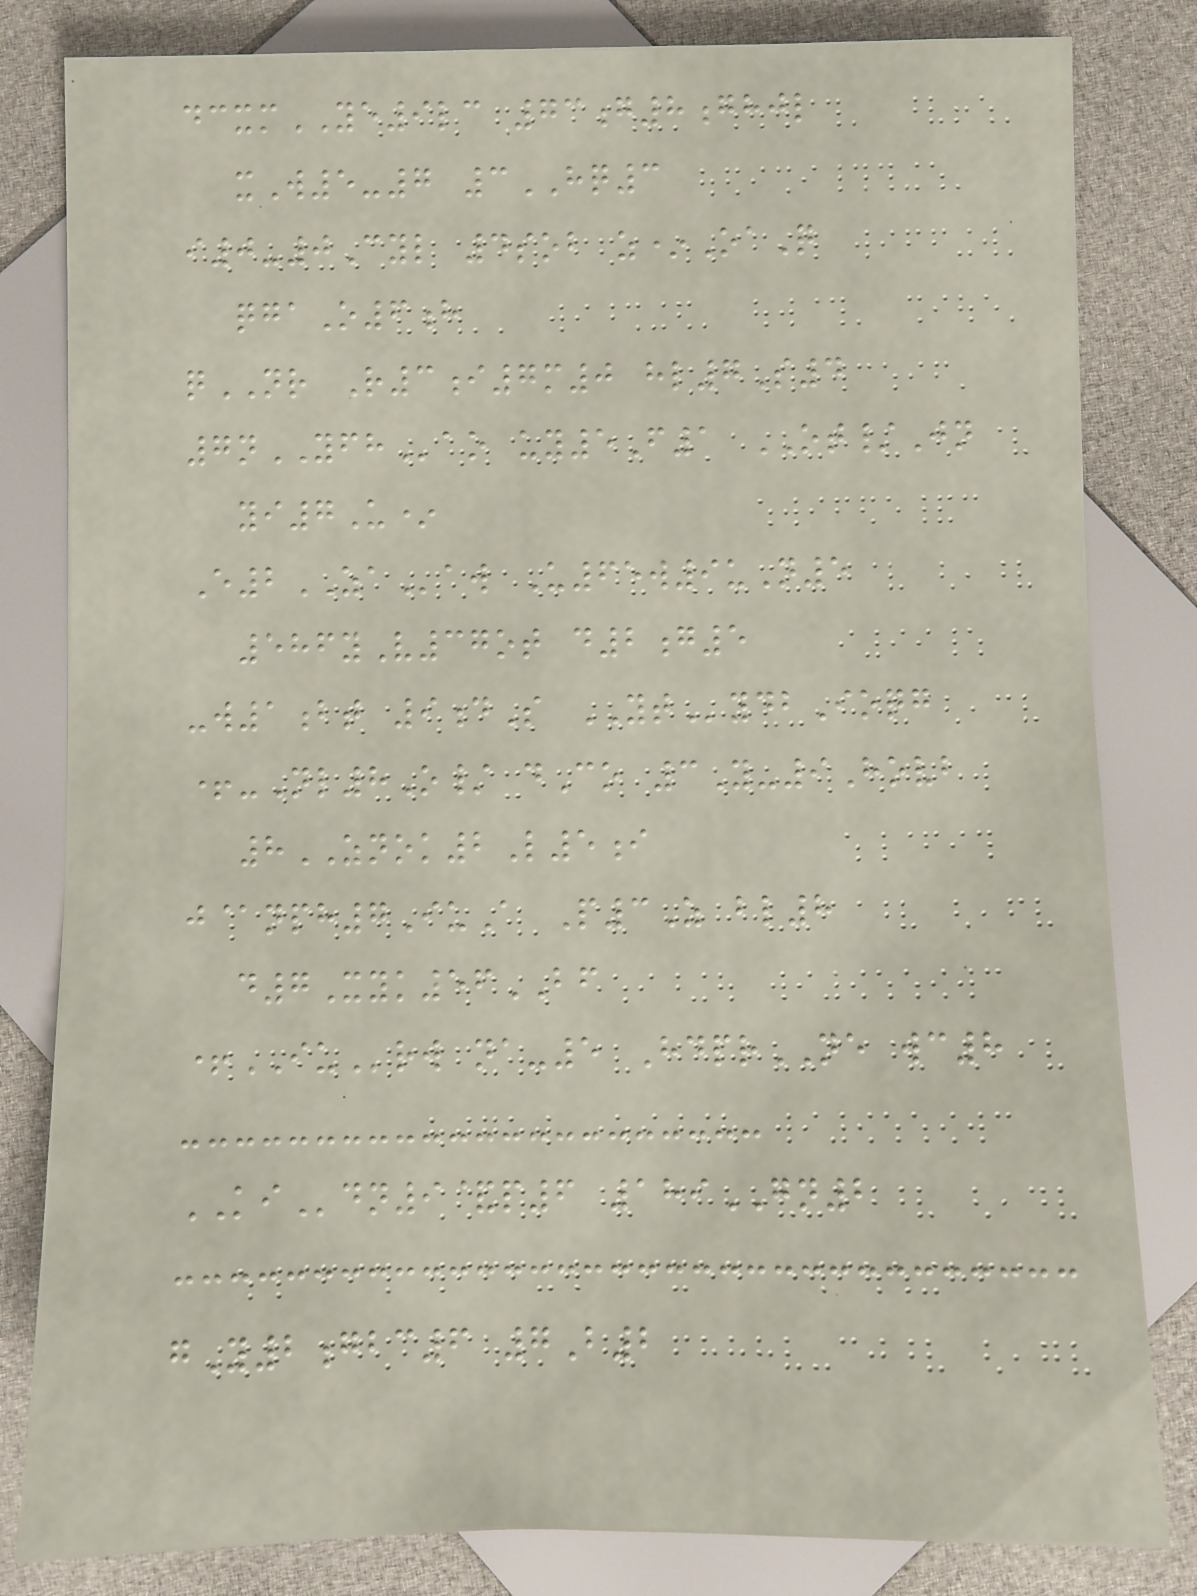dcxmYE9lc 73g8ghjl
xW5-7 3HQ3
i0-0Cyl 4sob z*OaQ
qgaO6h
qNR R3i7m0 hl7S4
7nYFHao uy5F1 OT/Jn
yi7U*
E2ZAaw U65w9uN5
586yV37ot d2g5
-w1bt 9dS YTydbIoqg
+-Nl8O/ dCo 3Y-9Hovb
8ZNOK2L5i
j@nph7IuA P3Z bl8
d7Xyk56BF
+IUrw na-5 HdprNE wc8
KIdn9&p6 189GN2
gY2gbc6 7B2
